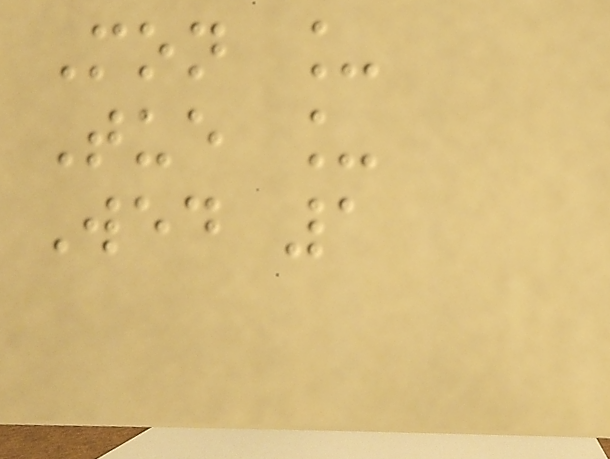Mon _
Tue _
Wed 1
